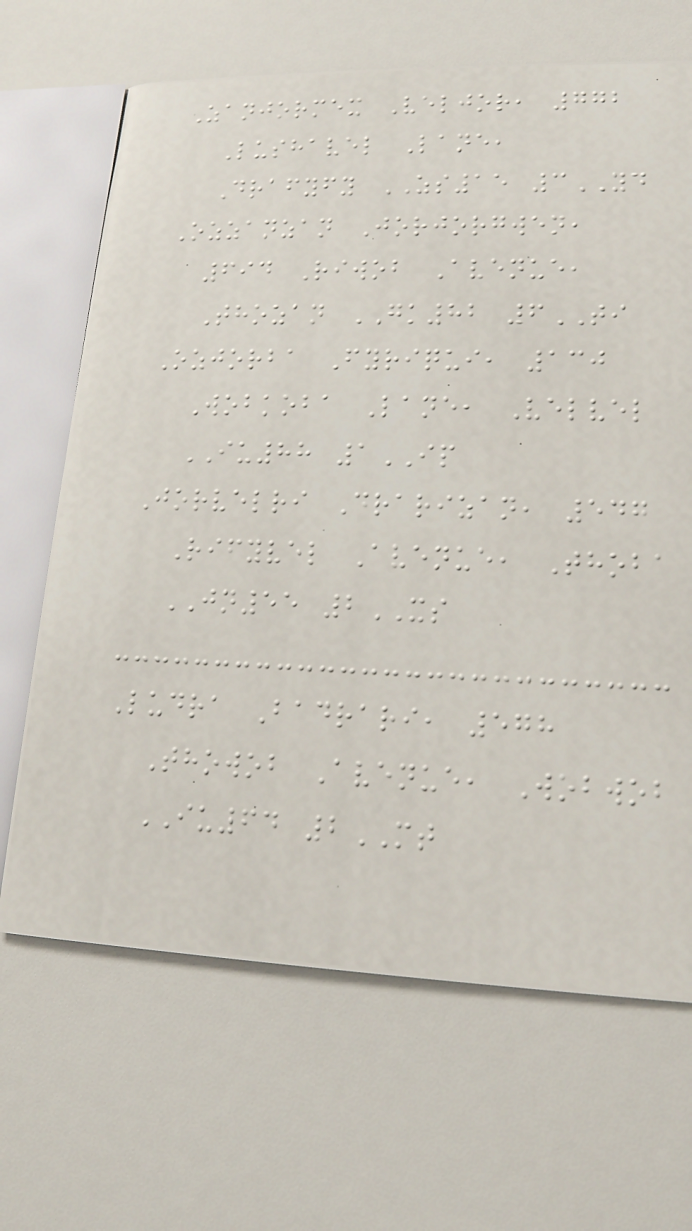Zanjormex Veljor, 772
Lushavel Lane,
Drafyfy ZS15 3YD
Ozzanzan Jorjorgwen,
694 Riwob Avenue,
Thozan GK82 6TI
Ozjorba Fyriqui, 130
Wobkoba Lane, Velvel
IU88 1IP
Jorvelri Drarizan, 547
Rifyvel Avenue, Thoba
JN55 2XS
Ludra Badrari, 578
Thowob Avenue, Wobwob
IU64 2MT
